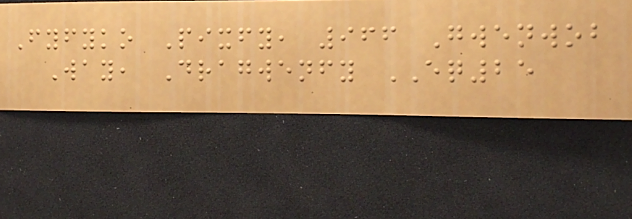Fyfyko Pixfy, 966 Gwenwob
Way, Dragwenfy EQ25
